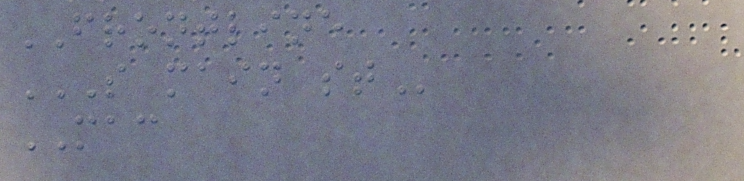FRONTLINE
S MAIN ST
MAC
